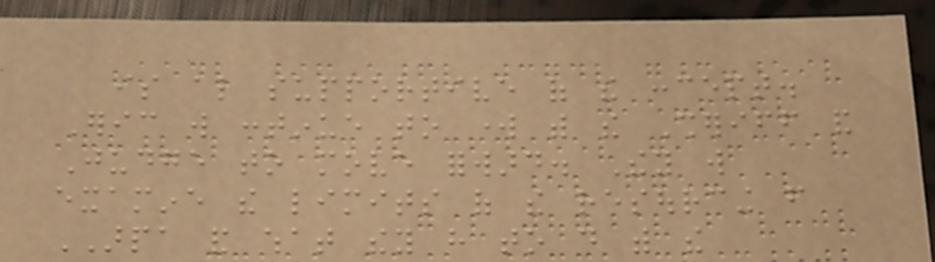is also supportive of the concept.
Eric will continue to work with the Sheriff and
Judge to move forward. They will
examine the limits of the resourcing from
ARPA and what they have to do with the
